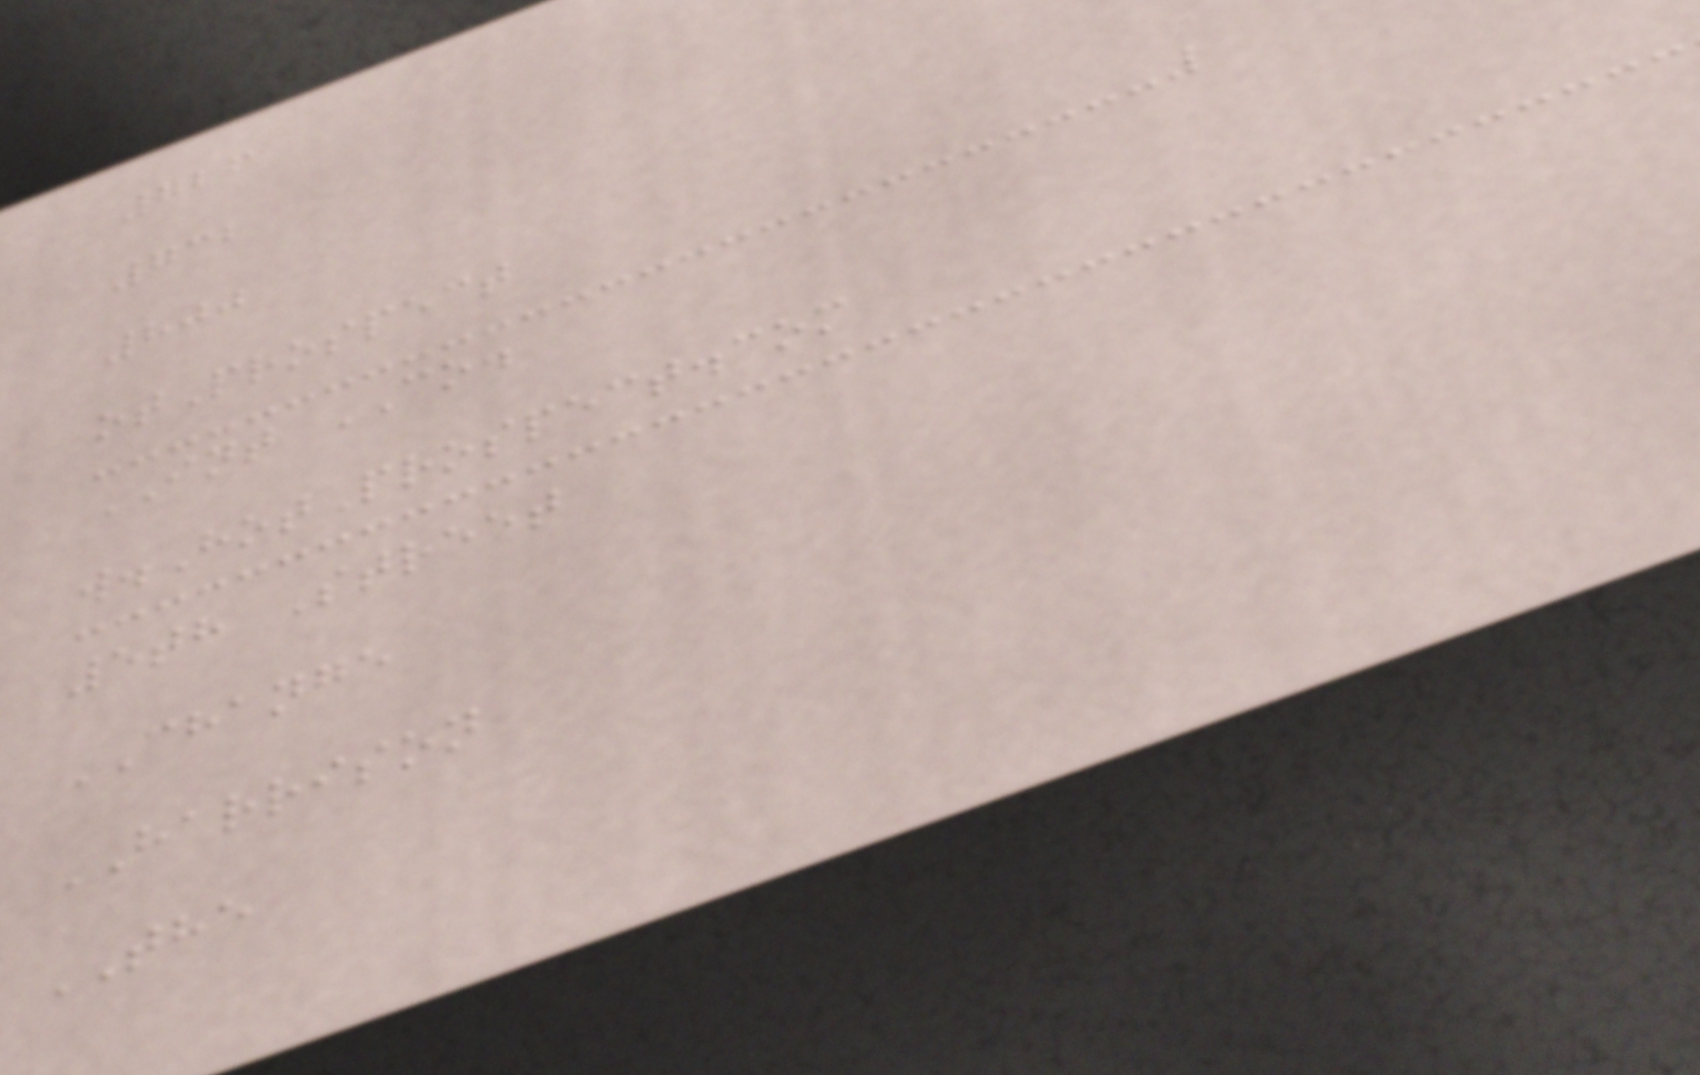726
732
800
otProspect
INT CO.
w.HotProspect.com
5th Street
CHANGE
HARRISON
THE
